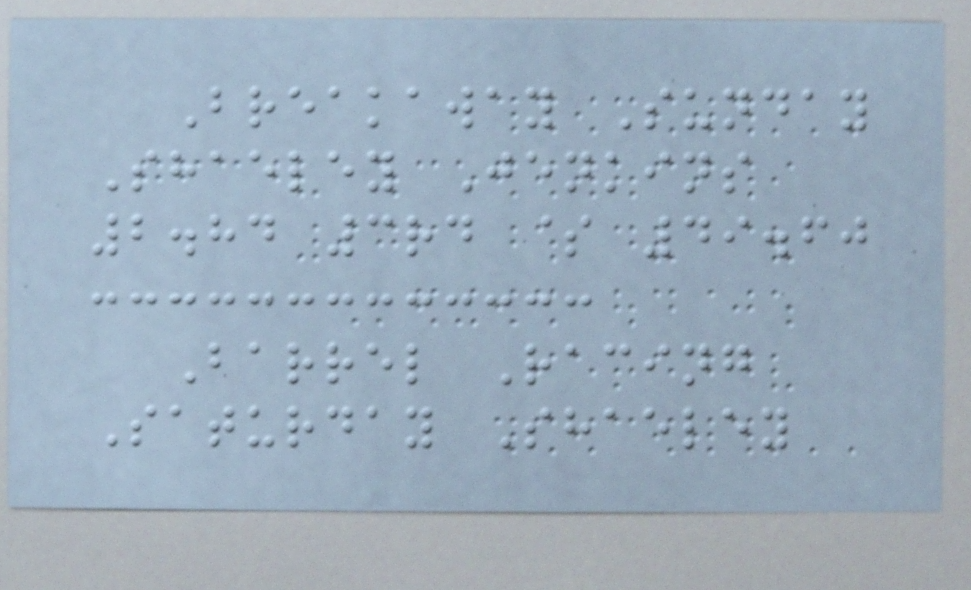Breakaway Sunday
Shaeley Jenkins
2.84 3rd $ 49.60
Barrel Racing
Saturday Shaeley
